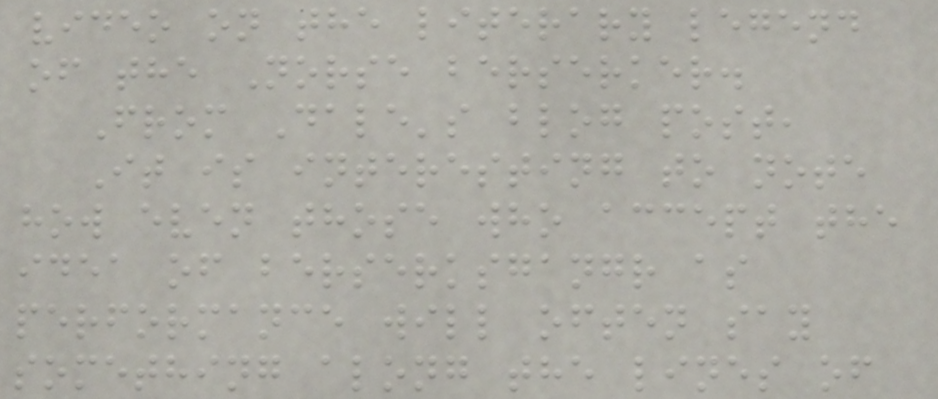video on the literary legend
of the Norse berserker.
From Dale's blog post,
It is interesting to note
how even those who accept the
idea of berserksgangr as
performance will often say
something along the lines of
